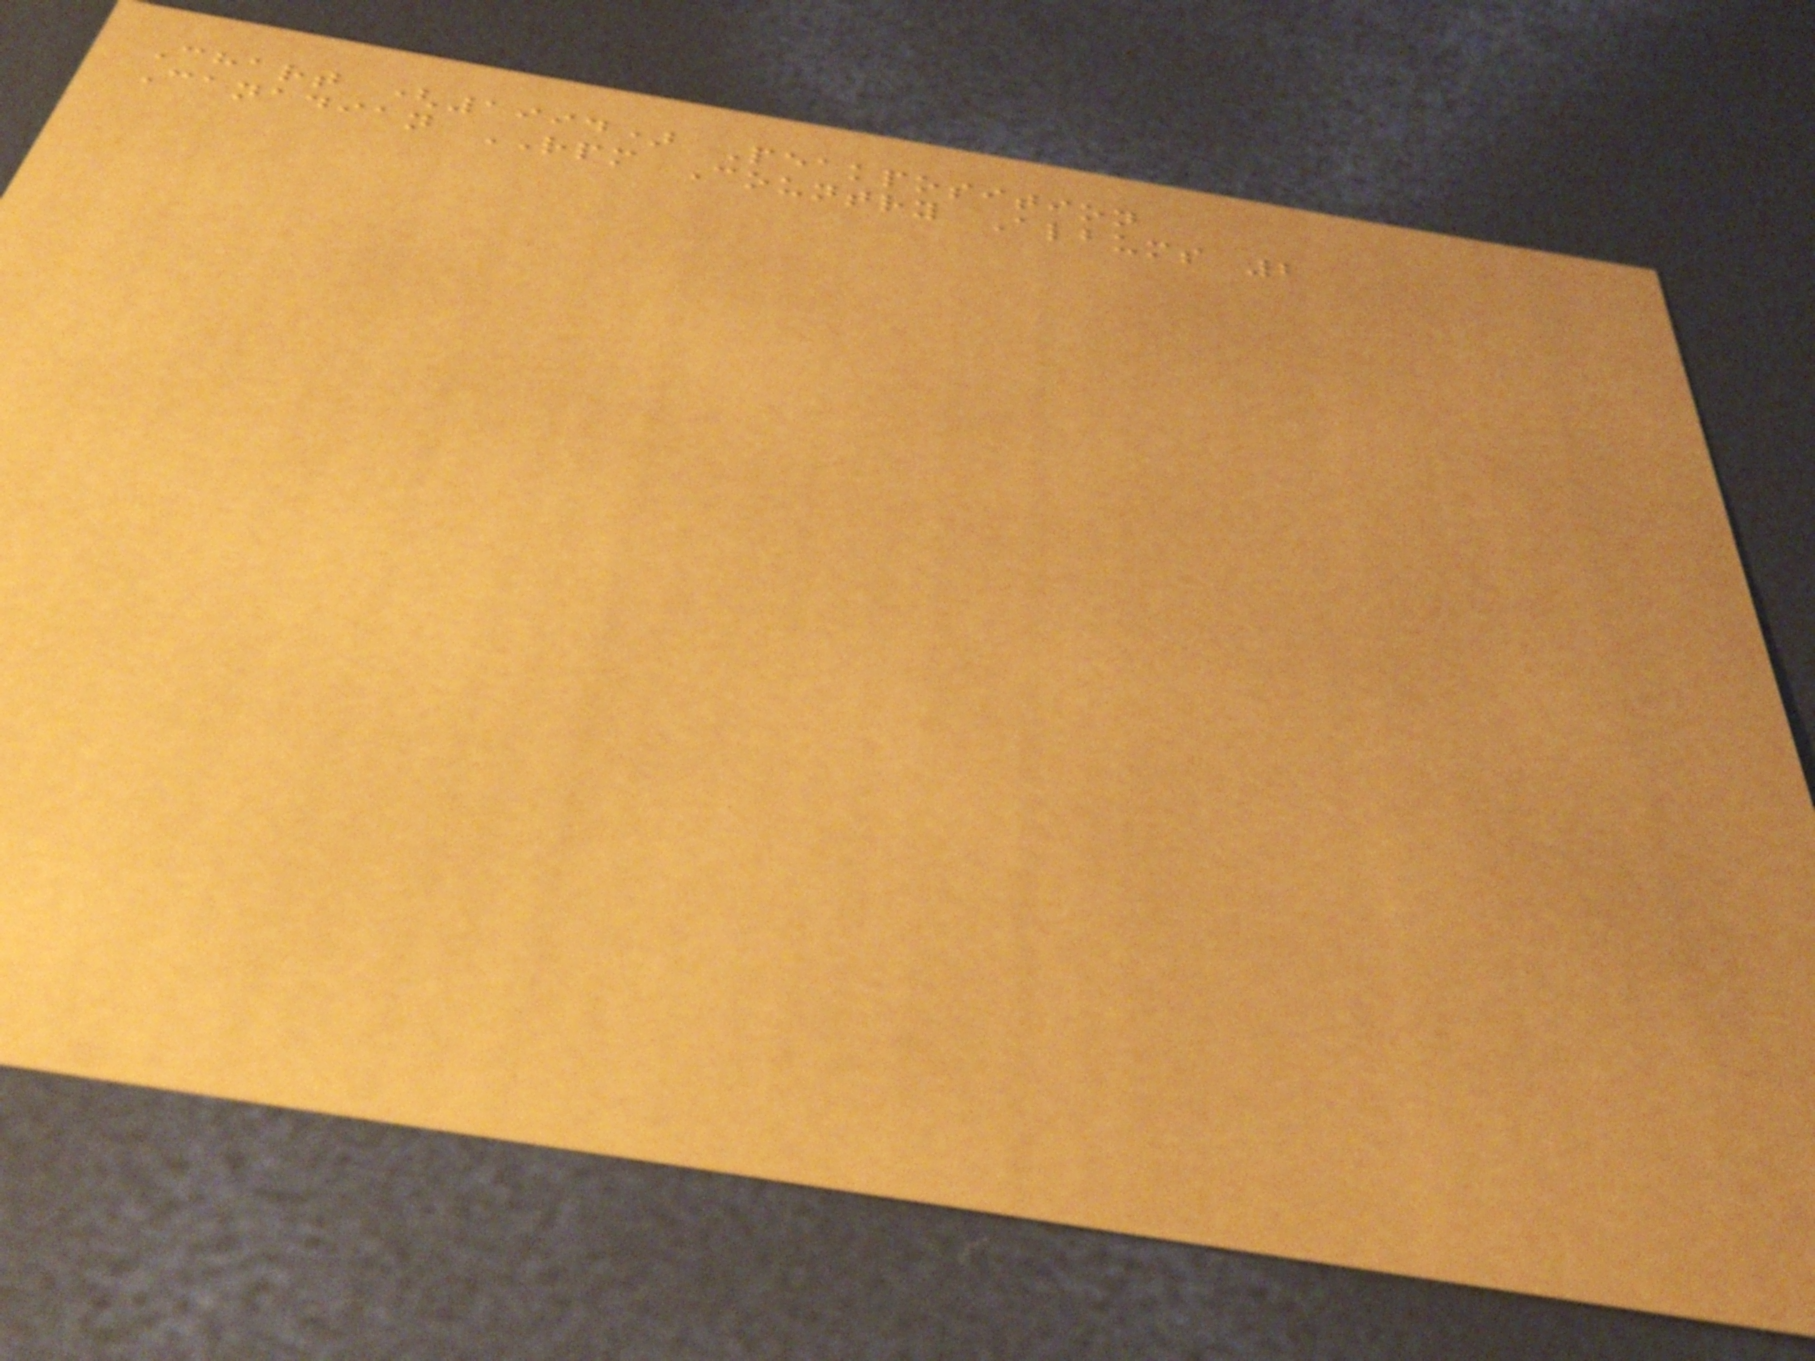Chart (1994) Peakposition
Canadian RPM Country Albums 2
